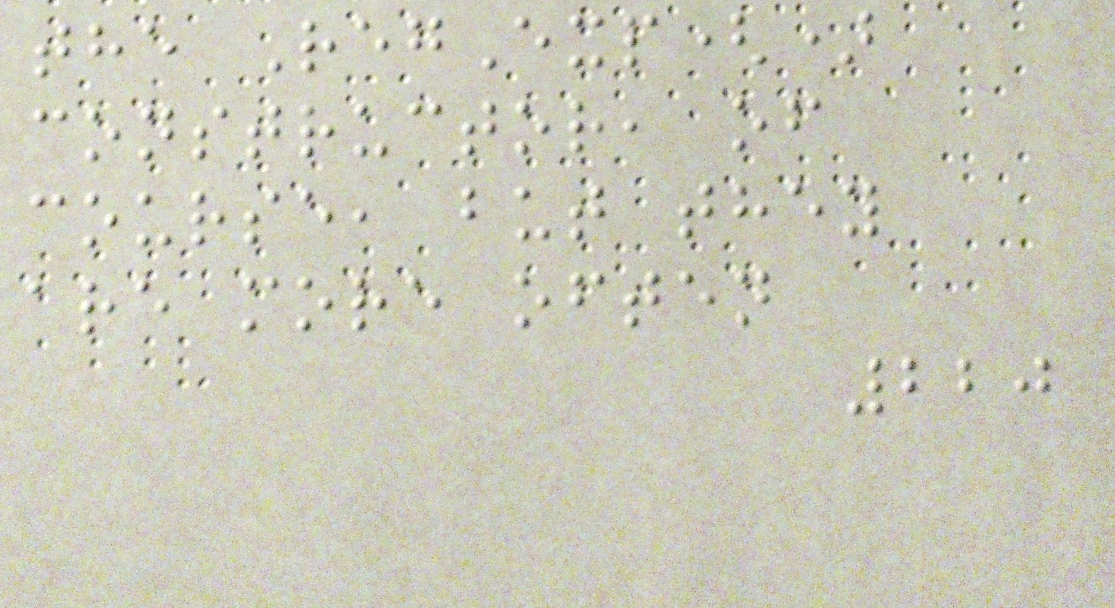the RegExp()
constructor, of
course, but they
are more often
220
